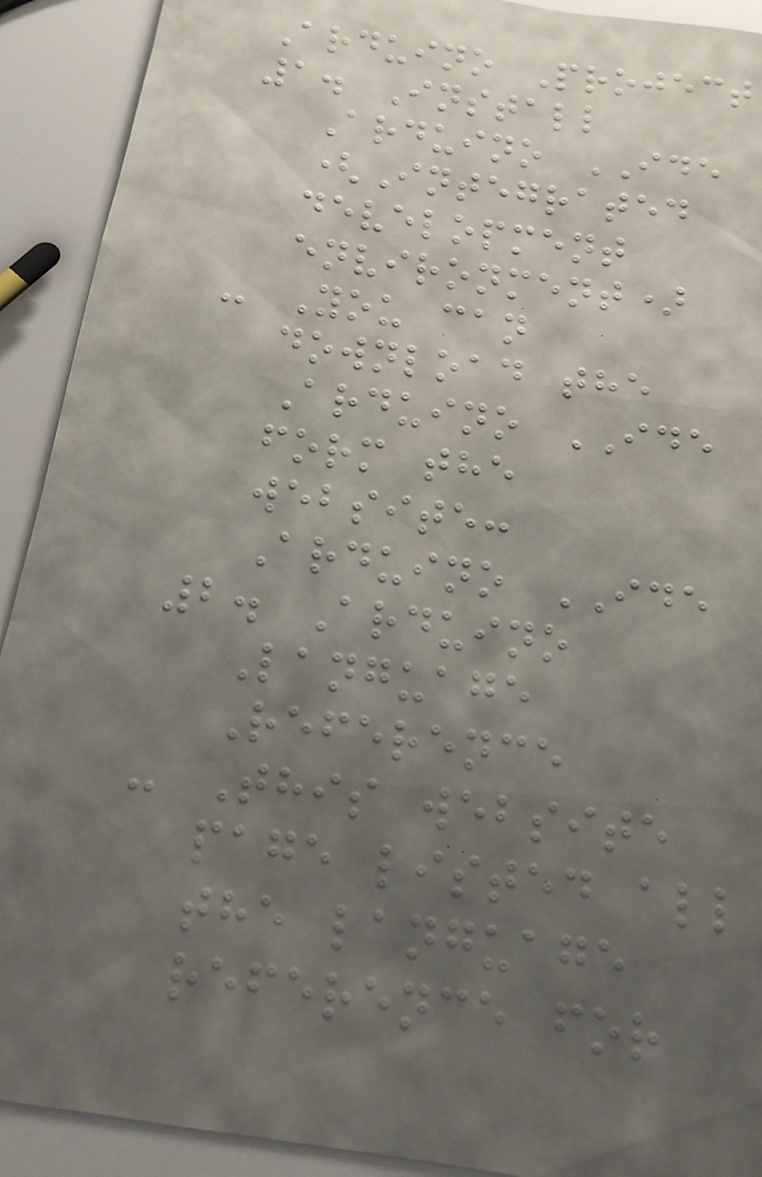Arduino Project
1. Install
Arduino IDE
(Integrated
development
environment)
- You can
download the
Arduino IDE
form the
website:
Arduino IDE
2. Arduino
Language
Reference
- This website
page listed all
the language
reference for
